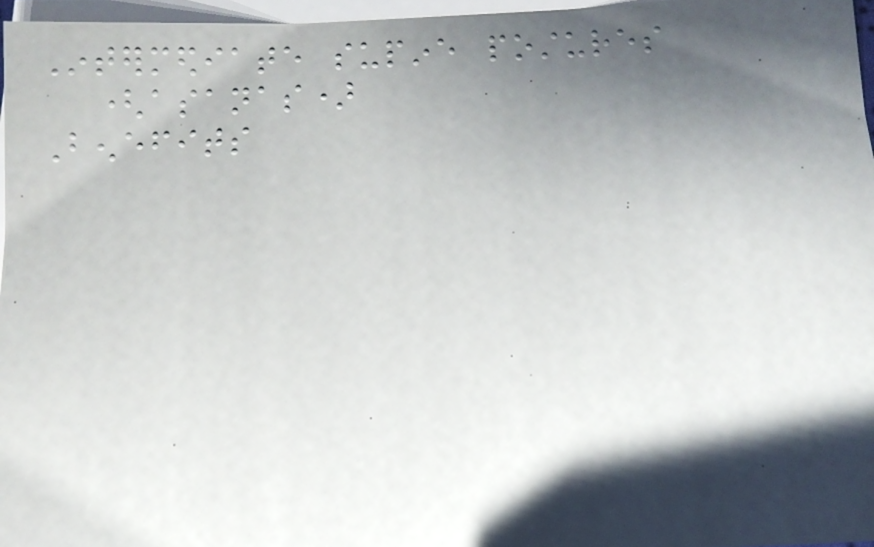Intermediate supine postures
(asanas)
Benefits
